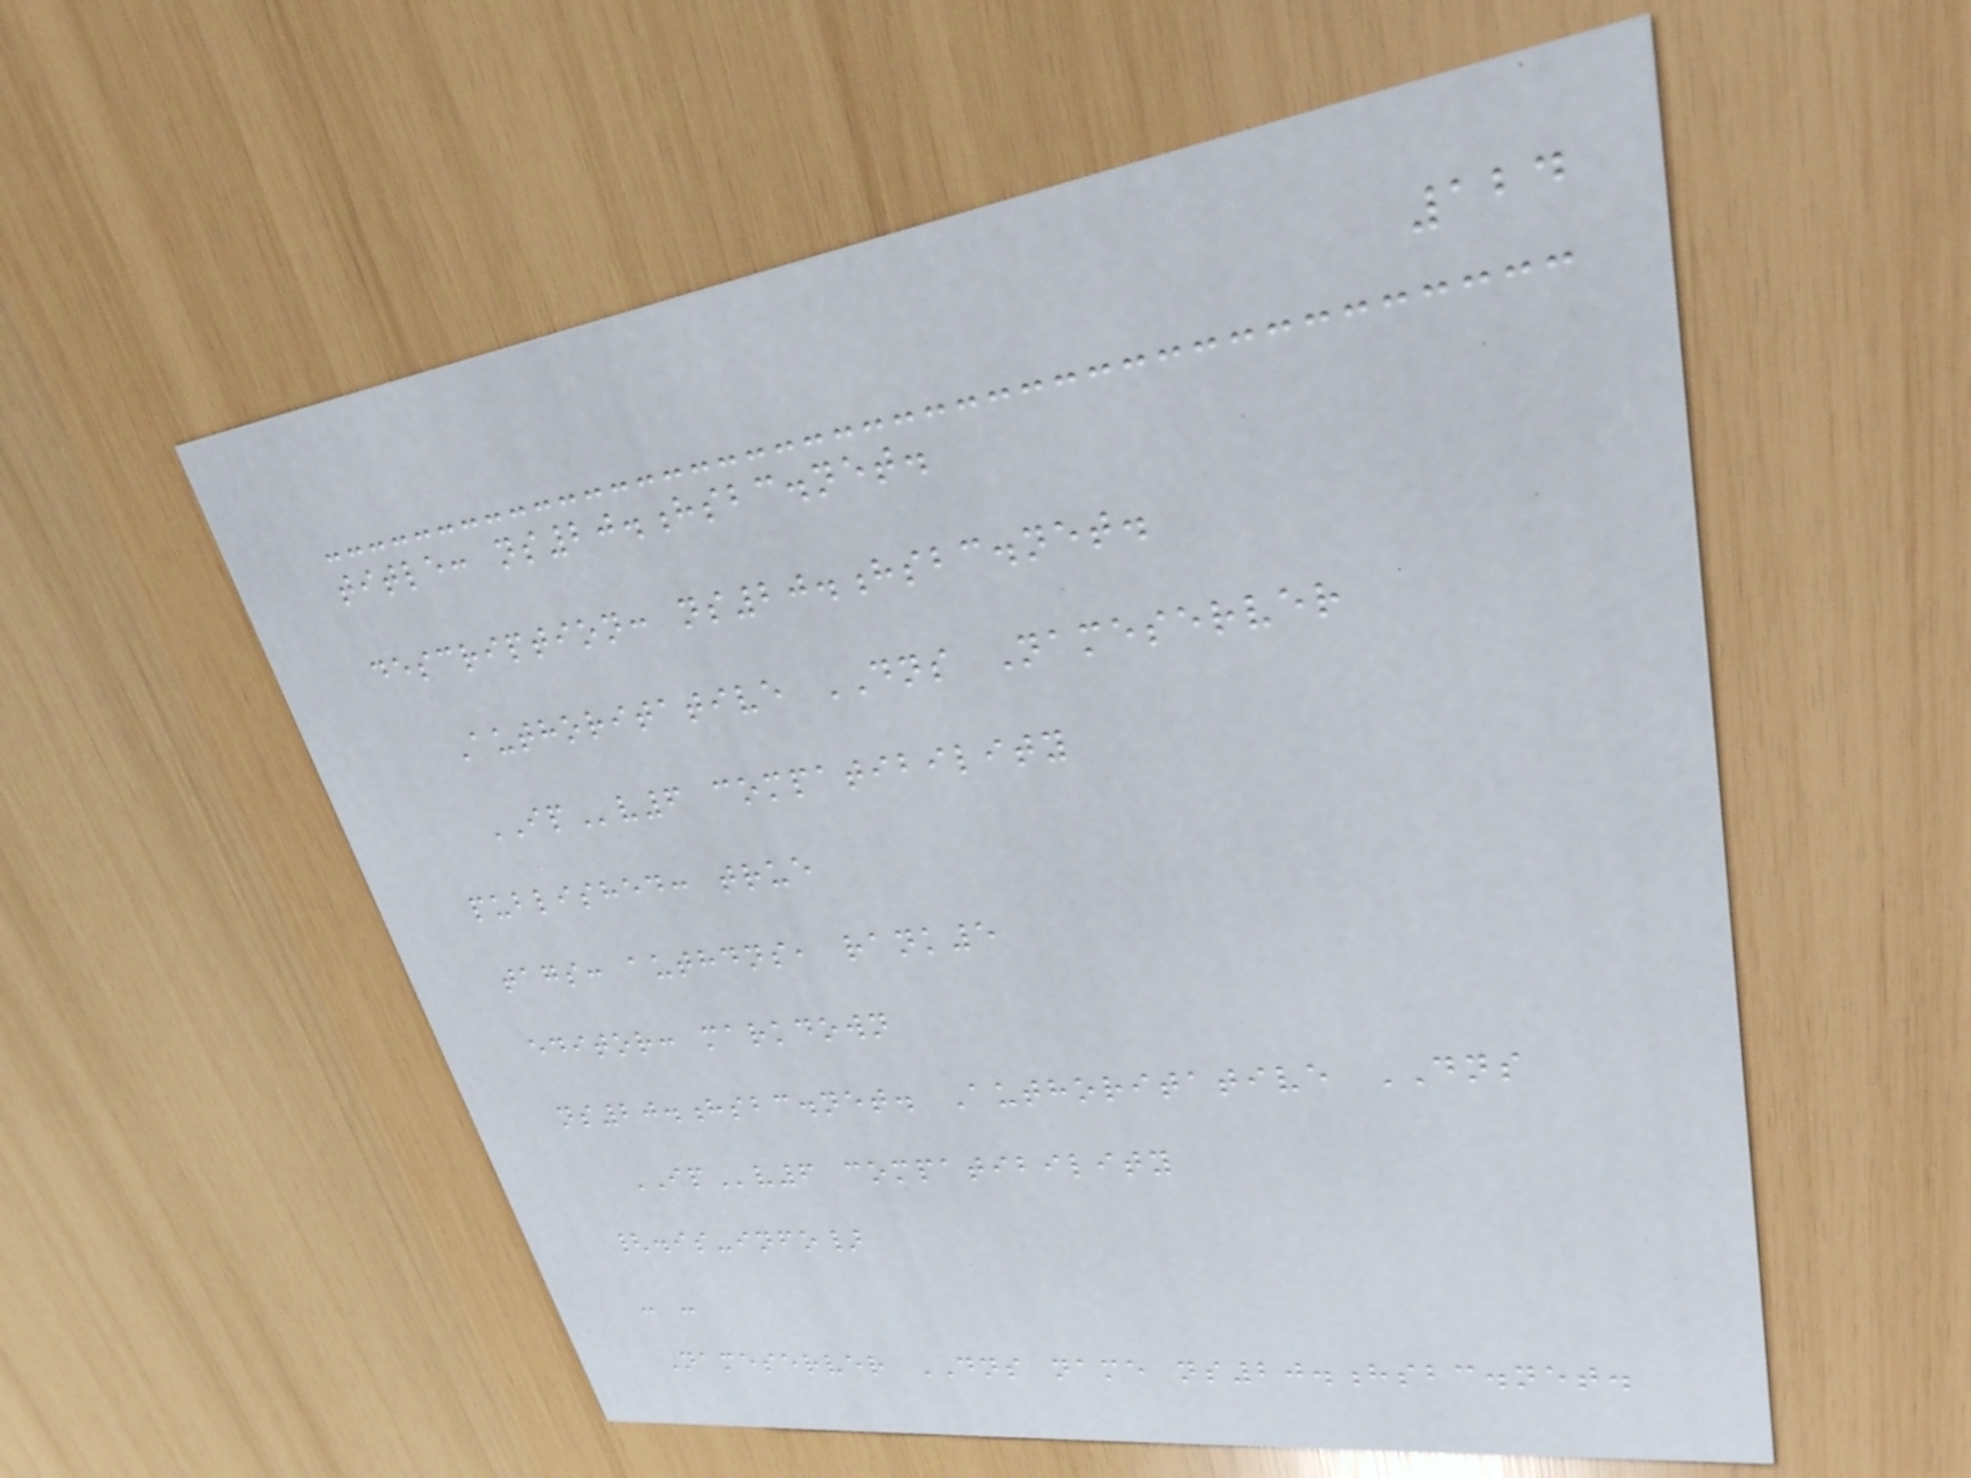124
title: ns20.hsbc.net.
description: ns20.hsbc.net.
Authoritative DNS Nameserver
IPv6 compatibility
published: true
tags: authdns, rank5
editor: markdown
ns20.hsbc.net. Authoritative DNS
IPv6 compatibility
{.is-info}
- -
Nameserver DNS name ns20.hsbc.net.
